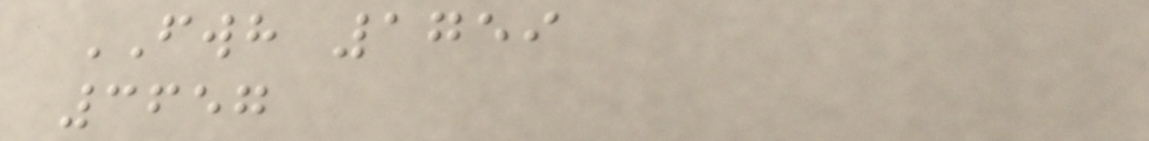FWH 1759
3657
